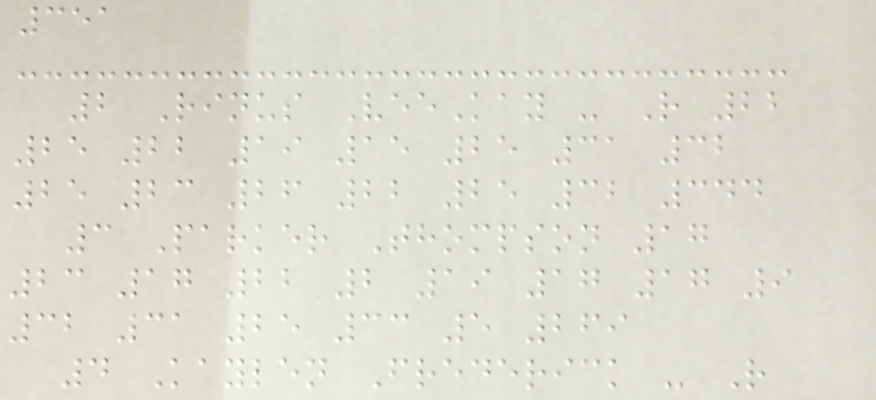351
2 Rinus VeeKay - R 22
25 22 19 15 25 31 32
25 23 26 22 25 32 344
3 Parker Thompson 17
23 17 22 2 19 17 17 9
32 31 25 33 5 269
4 Kaylen Frederick - R
